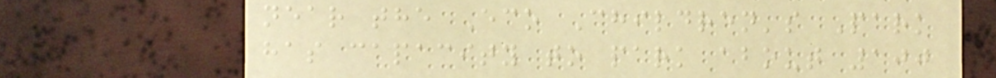near the Eco Children's Park
has capacity to park about 100
